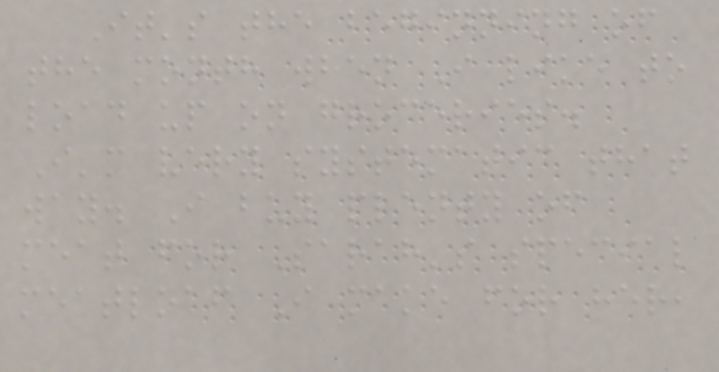It's the beginning of
the month when I like to
load up on groceries.
I'm very systematic that
way. I buy plenty of
meat for Sarah's special
meatloaf I make for her,
